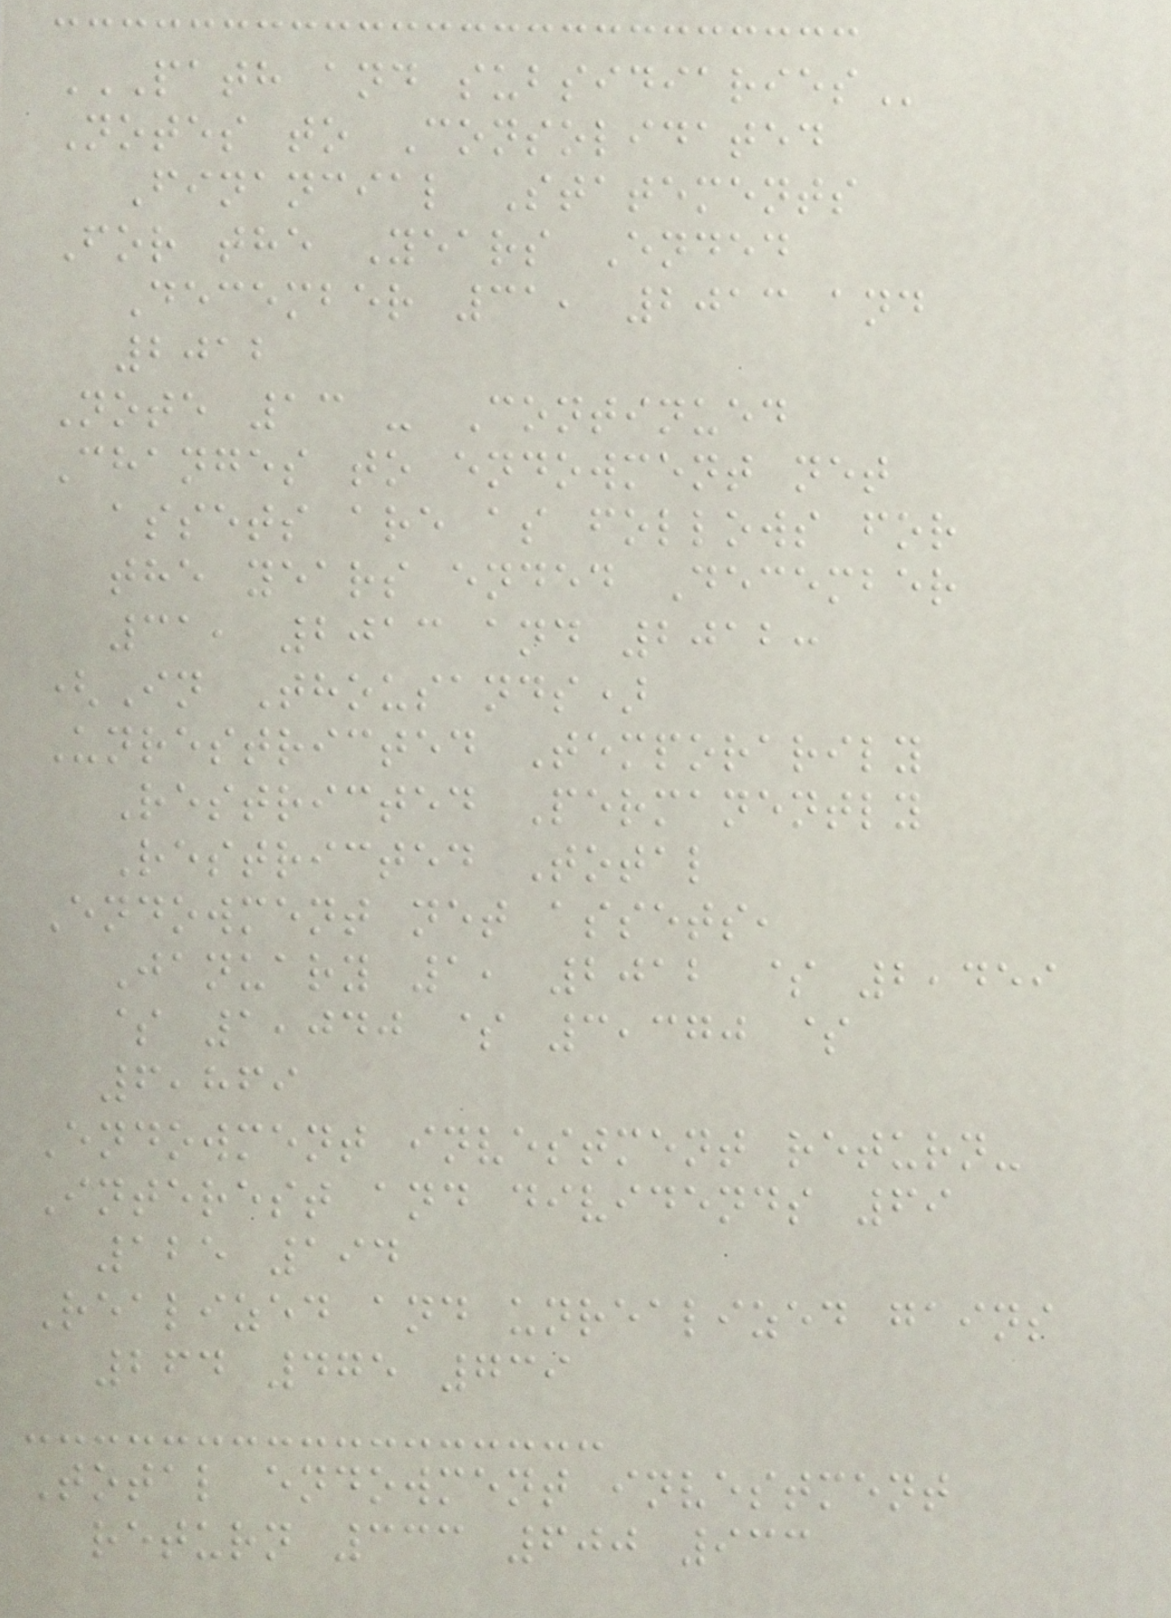PATH AND SUBSIDIARIES
Notes to Consolidated
Financial Statements
For the Years Ended
December 31, 2013 and
2012
Note 13 - Continued
Changes to endowment net
assets are as follows for
the years ended December
31, 2013 and 2012:
(In Thousands)
Unrestricted Temporarily
Restricted Permanently
Restricted Total
Endowment net assets,
January 1, 2012 $ 2,459
$ 1,040 $ 3,370 $
6,869
Endowment investment return-
Interest and dividends 69
125 194
Realized and unrealized gains
264 475 739
Total endowment investment
return 333 600 933
